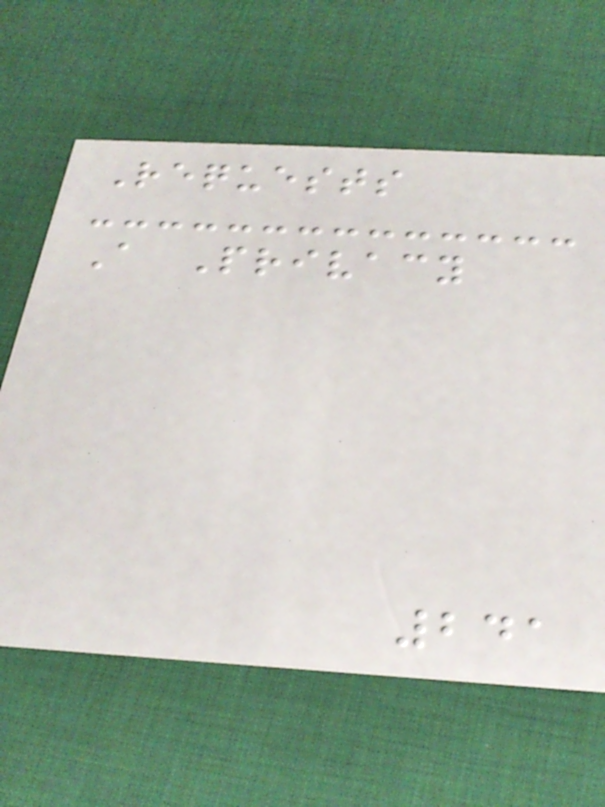Requests
A Privacy
241
